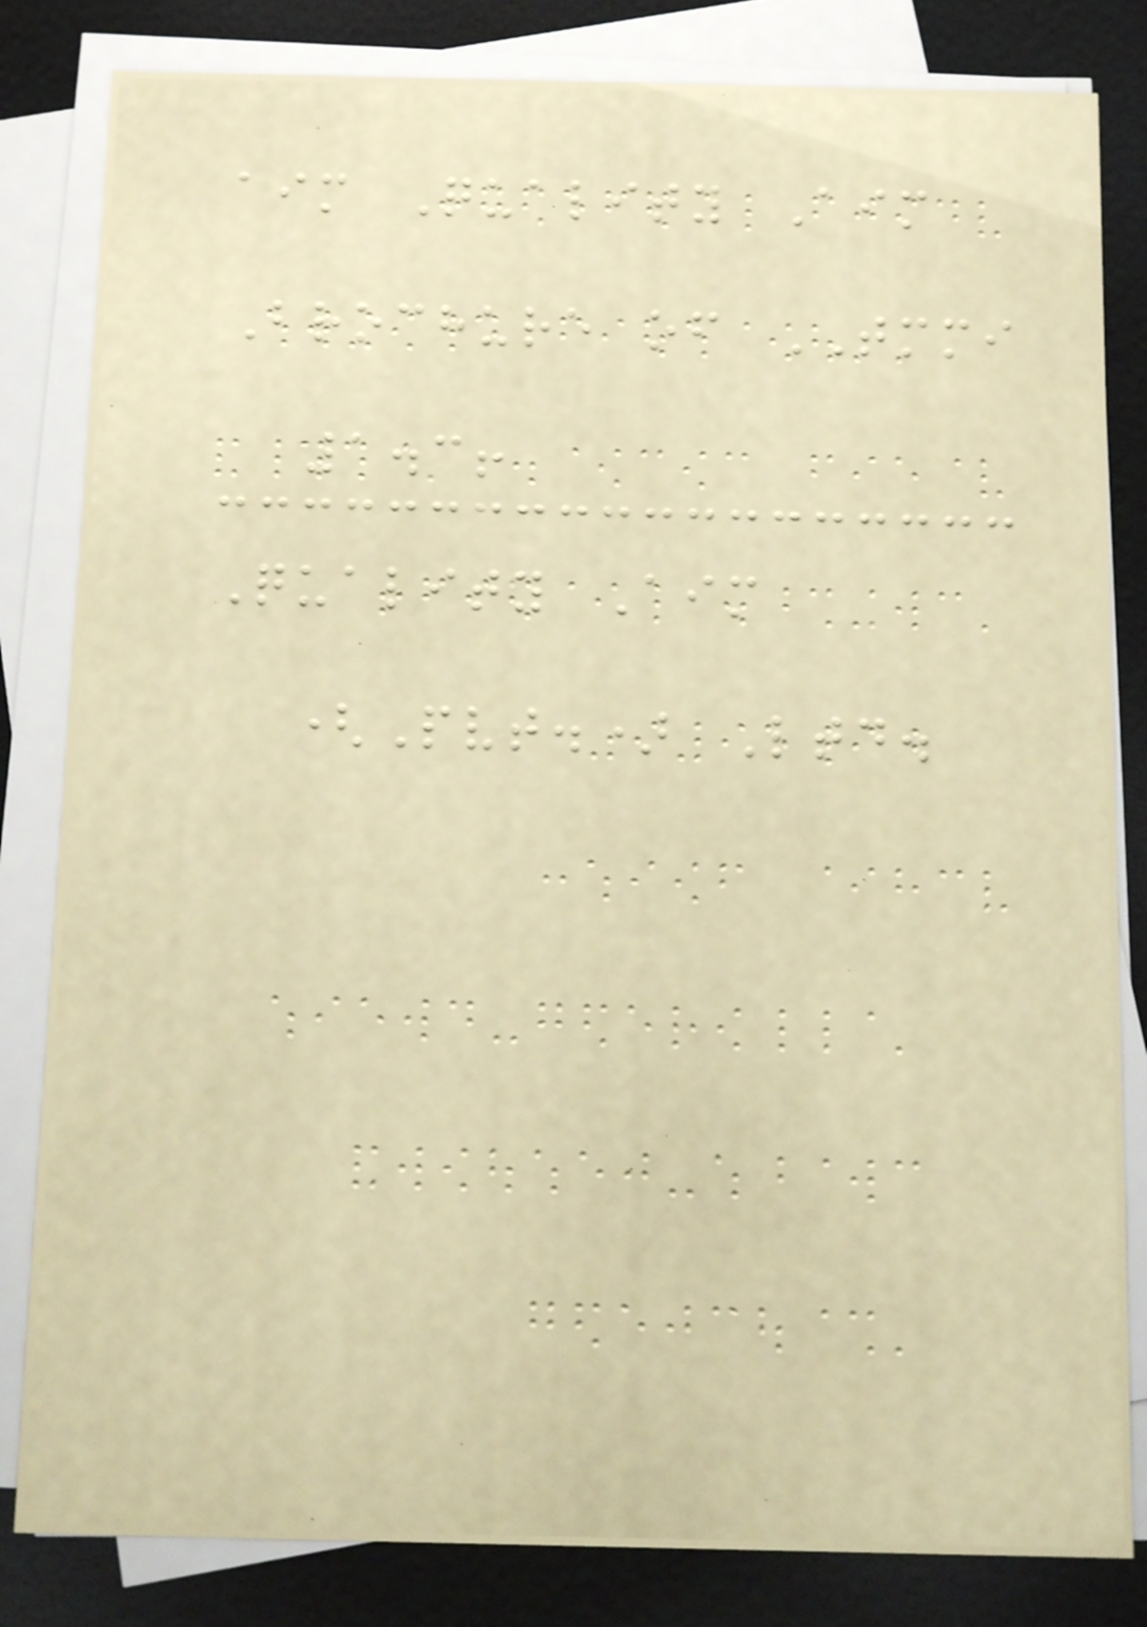aim Quality Aim
Brochure of TMMI
1.3!
Quality Aim
(Pvt.) Ltd.
